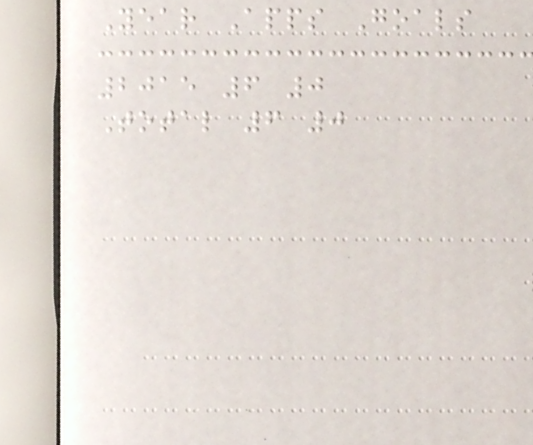Year Apps Goals
2015 6 0
Total 6 0
